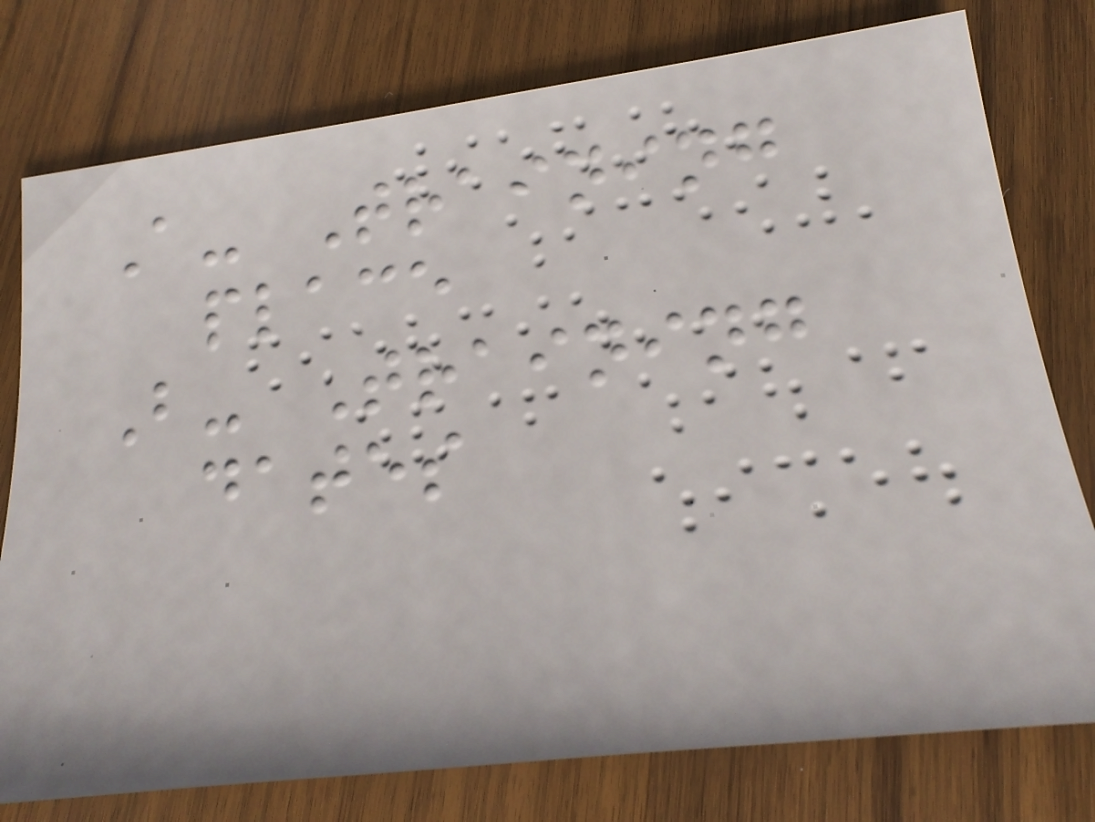A- Training
place
B- Training
dates
